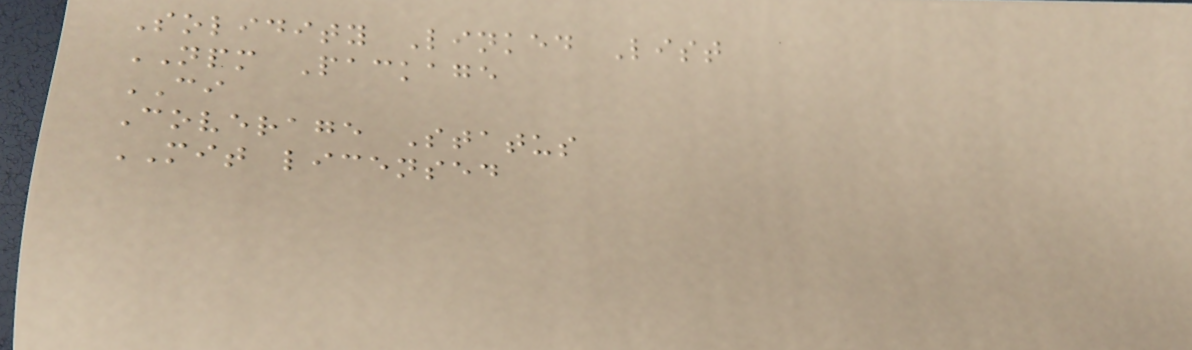Solidity Linked List
NPM Package
CI
Coverage Status
MIT licensed
